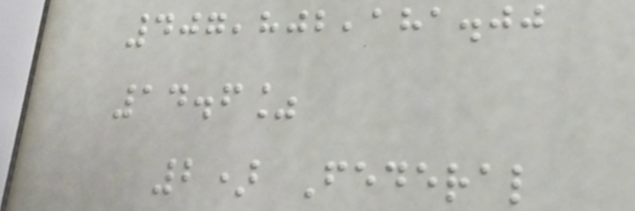407,802,181.00
14.6%
2) Federal
